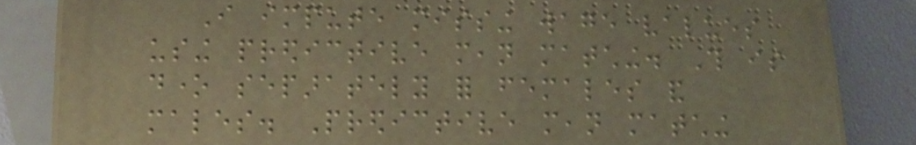I impute missing wage values
using predictive mean matching. This is
done separately for females and
males. Predictive mean matching
